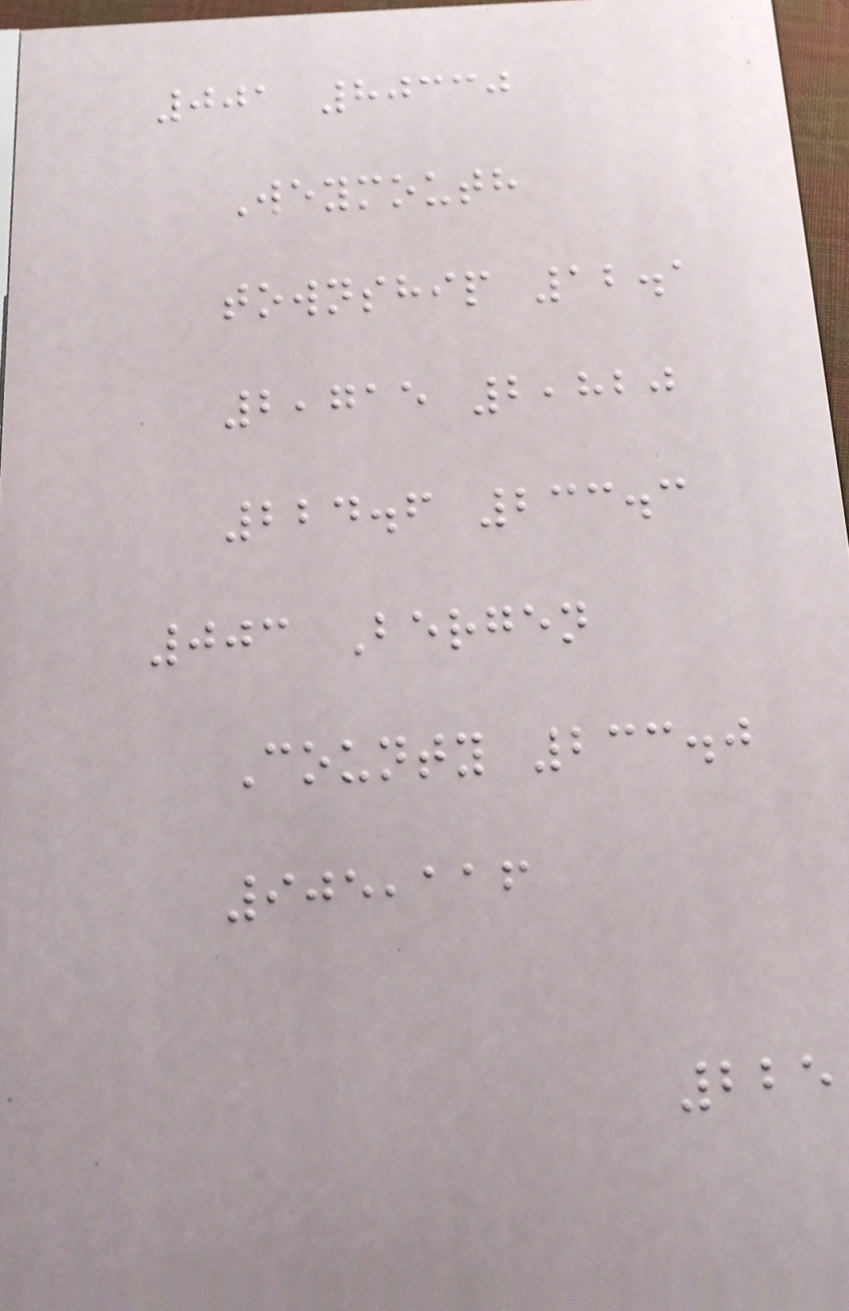001 80330
Weymouth
township 12.1
2,715 2,820
224.6 233.3
003 Bergen
County 233.0
905,116
225
